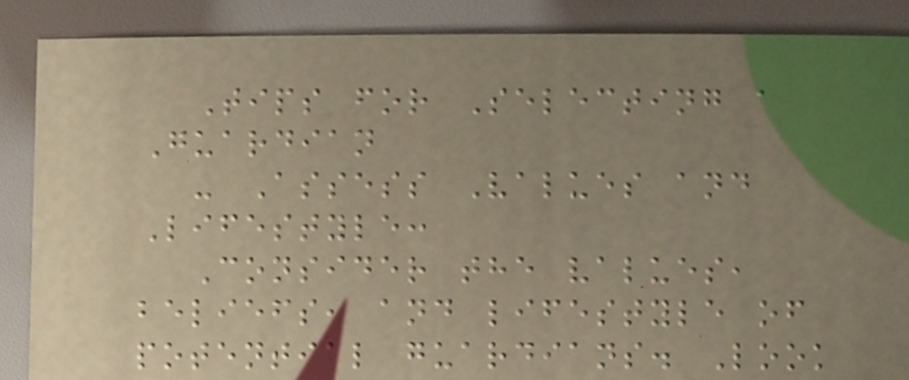Tips for Selecting a
Guardian
- Assess Values and
Lifestyle:
Consider the values,
beliefs, and lifestyle of
potential guardians. Look
